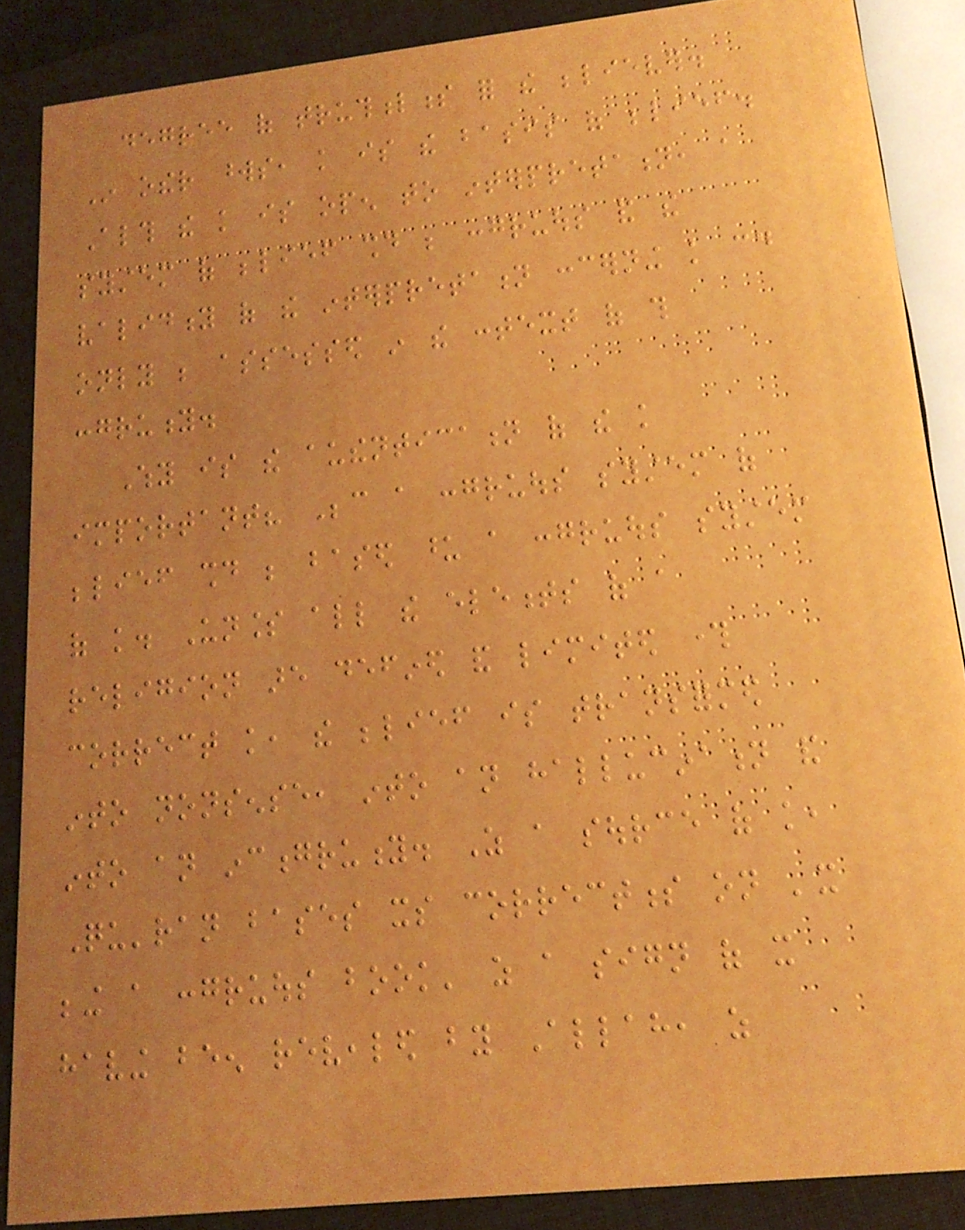degree of truthfulness for the believer.
In other words, knowledge is the basis of belief.
Although the knowledge is open to interpretation, a
system of belief should be congruous and the
validity of the interpretation concerning knowledge could
only be assessed in the context of this
congruity.
Why is the authentication of the knowledge
important? Because a congruous system of
belief should be based upon a congruous system
of knowledge. Unless all the elements of a
religion are defined and limited through
correct knowledge, the belief is transformed
into nonsense, into an hallucination and
into an incongruity. As a source of knowledge,
Qu'ran bases its correctness on 'it
being a congruous book' as a sign of it
having been revealed by Allah, as
